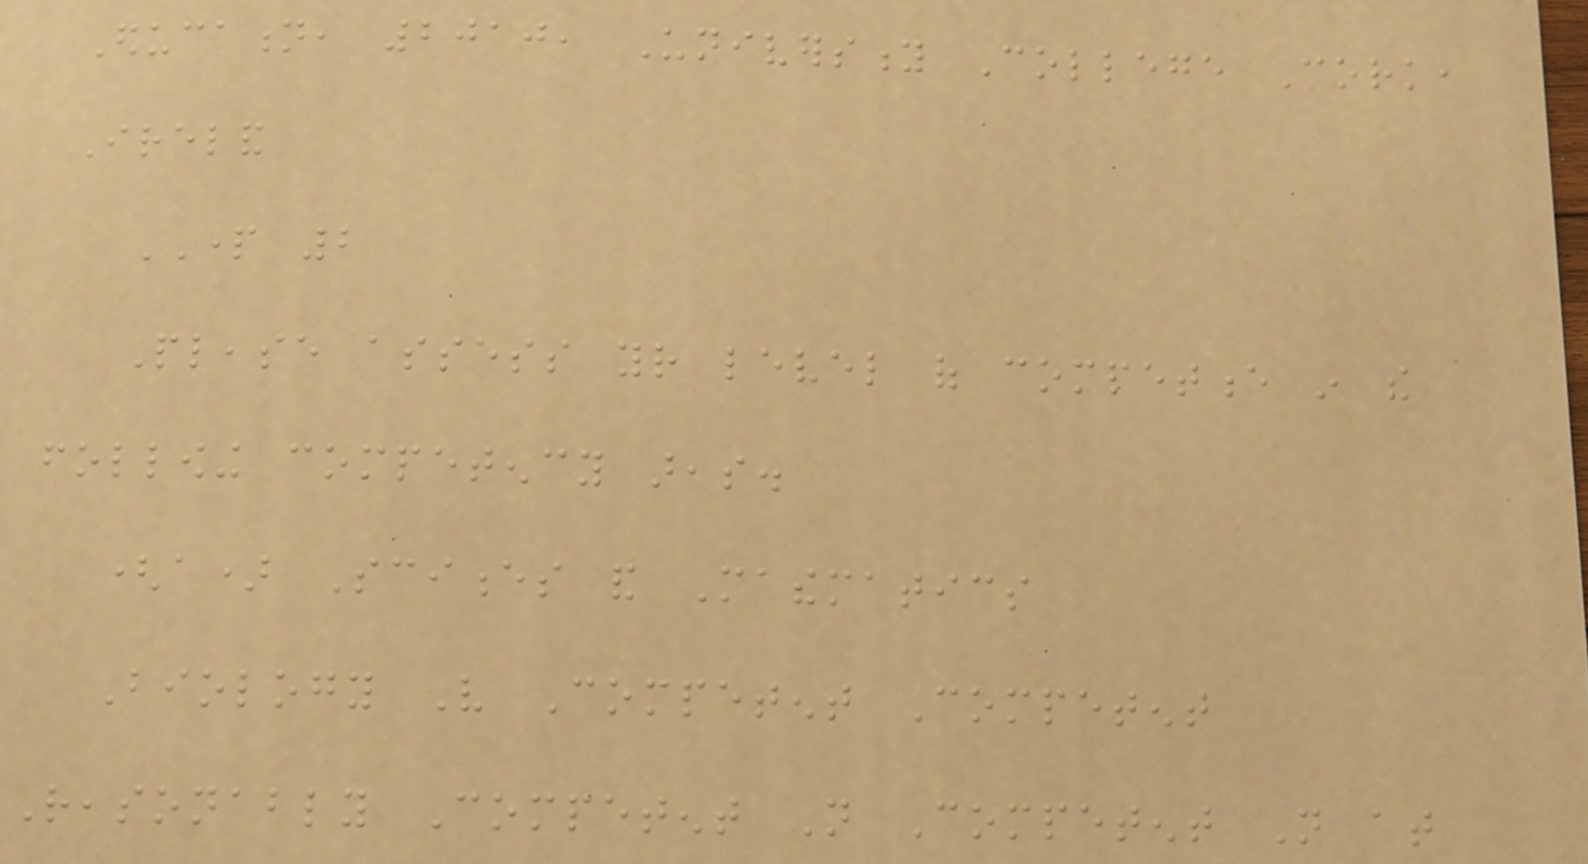Education, 2010, University College Cork,
Ireland
PART 2
Please assess your level of competence in the
following competency areas.
(a) Sciences and Mathematics
Biology Very Competent Competent
Reasonably Competent Not Competent Not at
